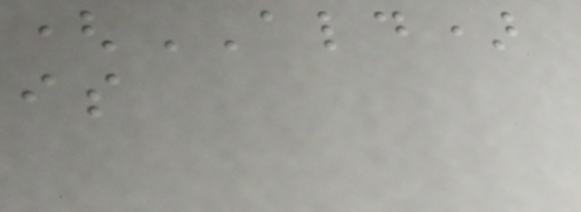(ALD)
is
